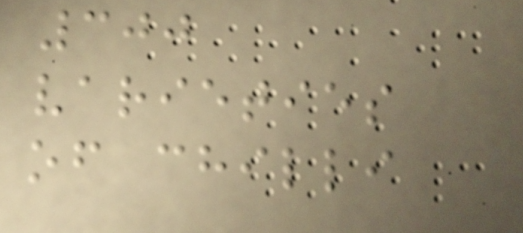300
varieties
of chilli
